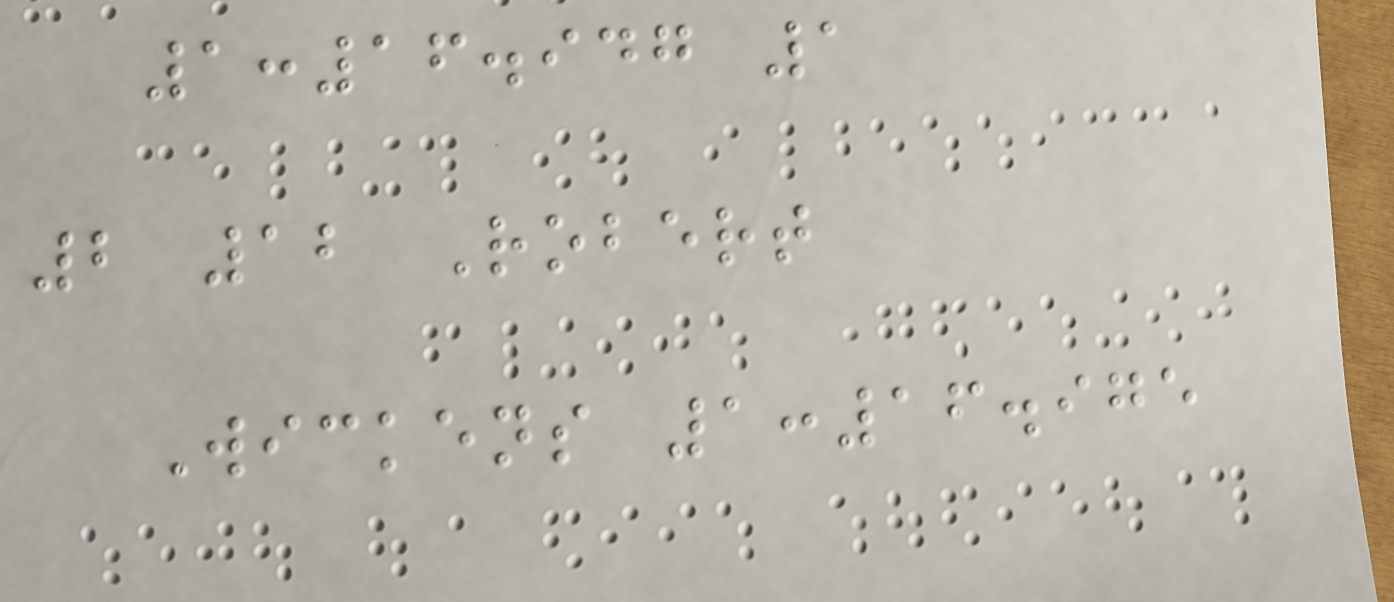1:16.947 1
2 12 Robert
Wickens 1:16.975
